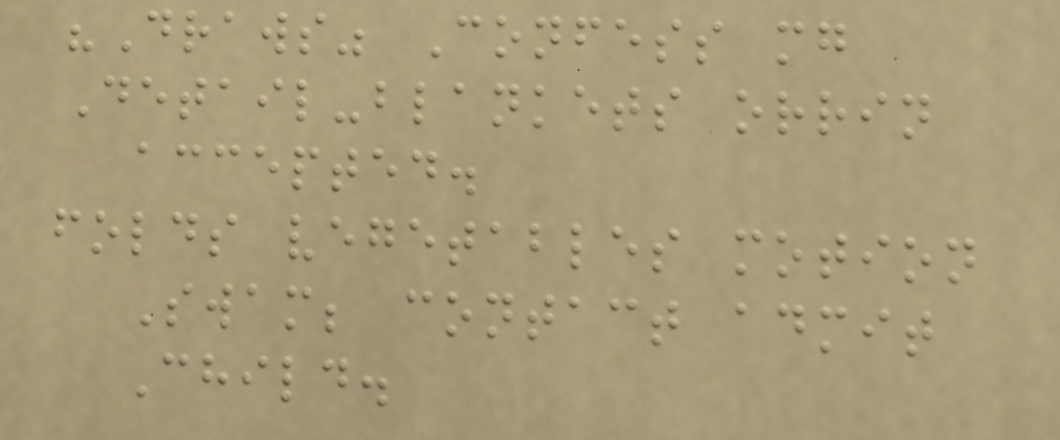"Draws" Confess mg
Detail-blankets orrin
accepted.
folds vegetables motion
Swam; contact admit
Child.
